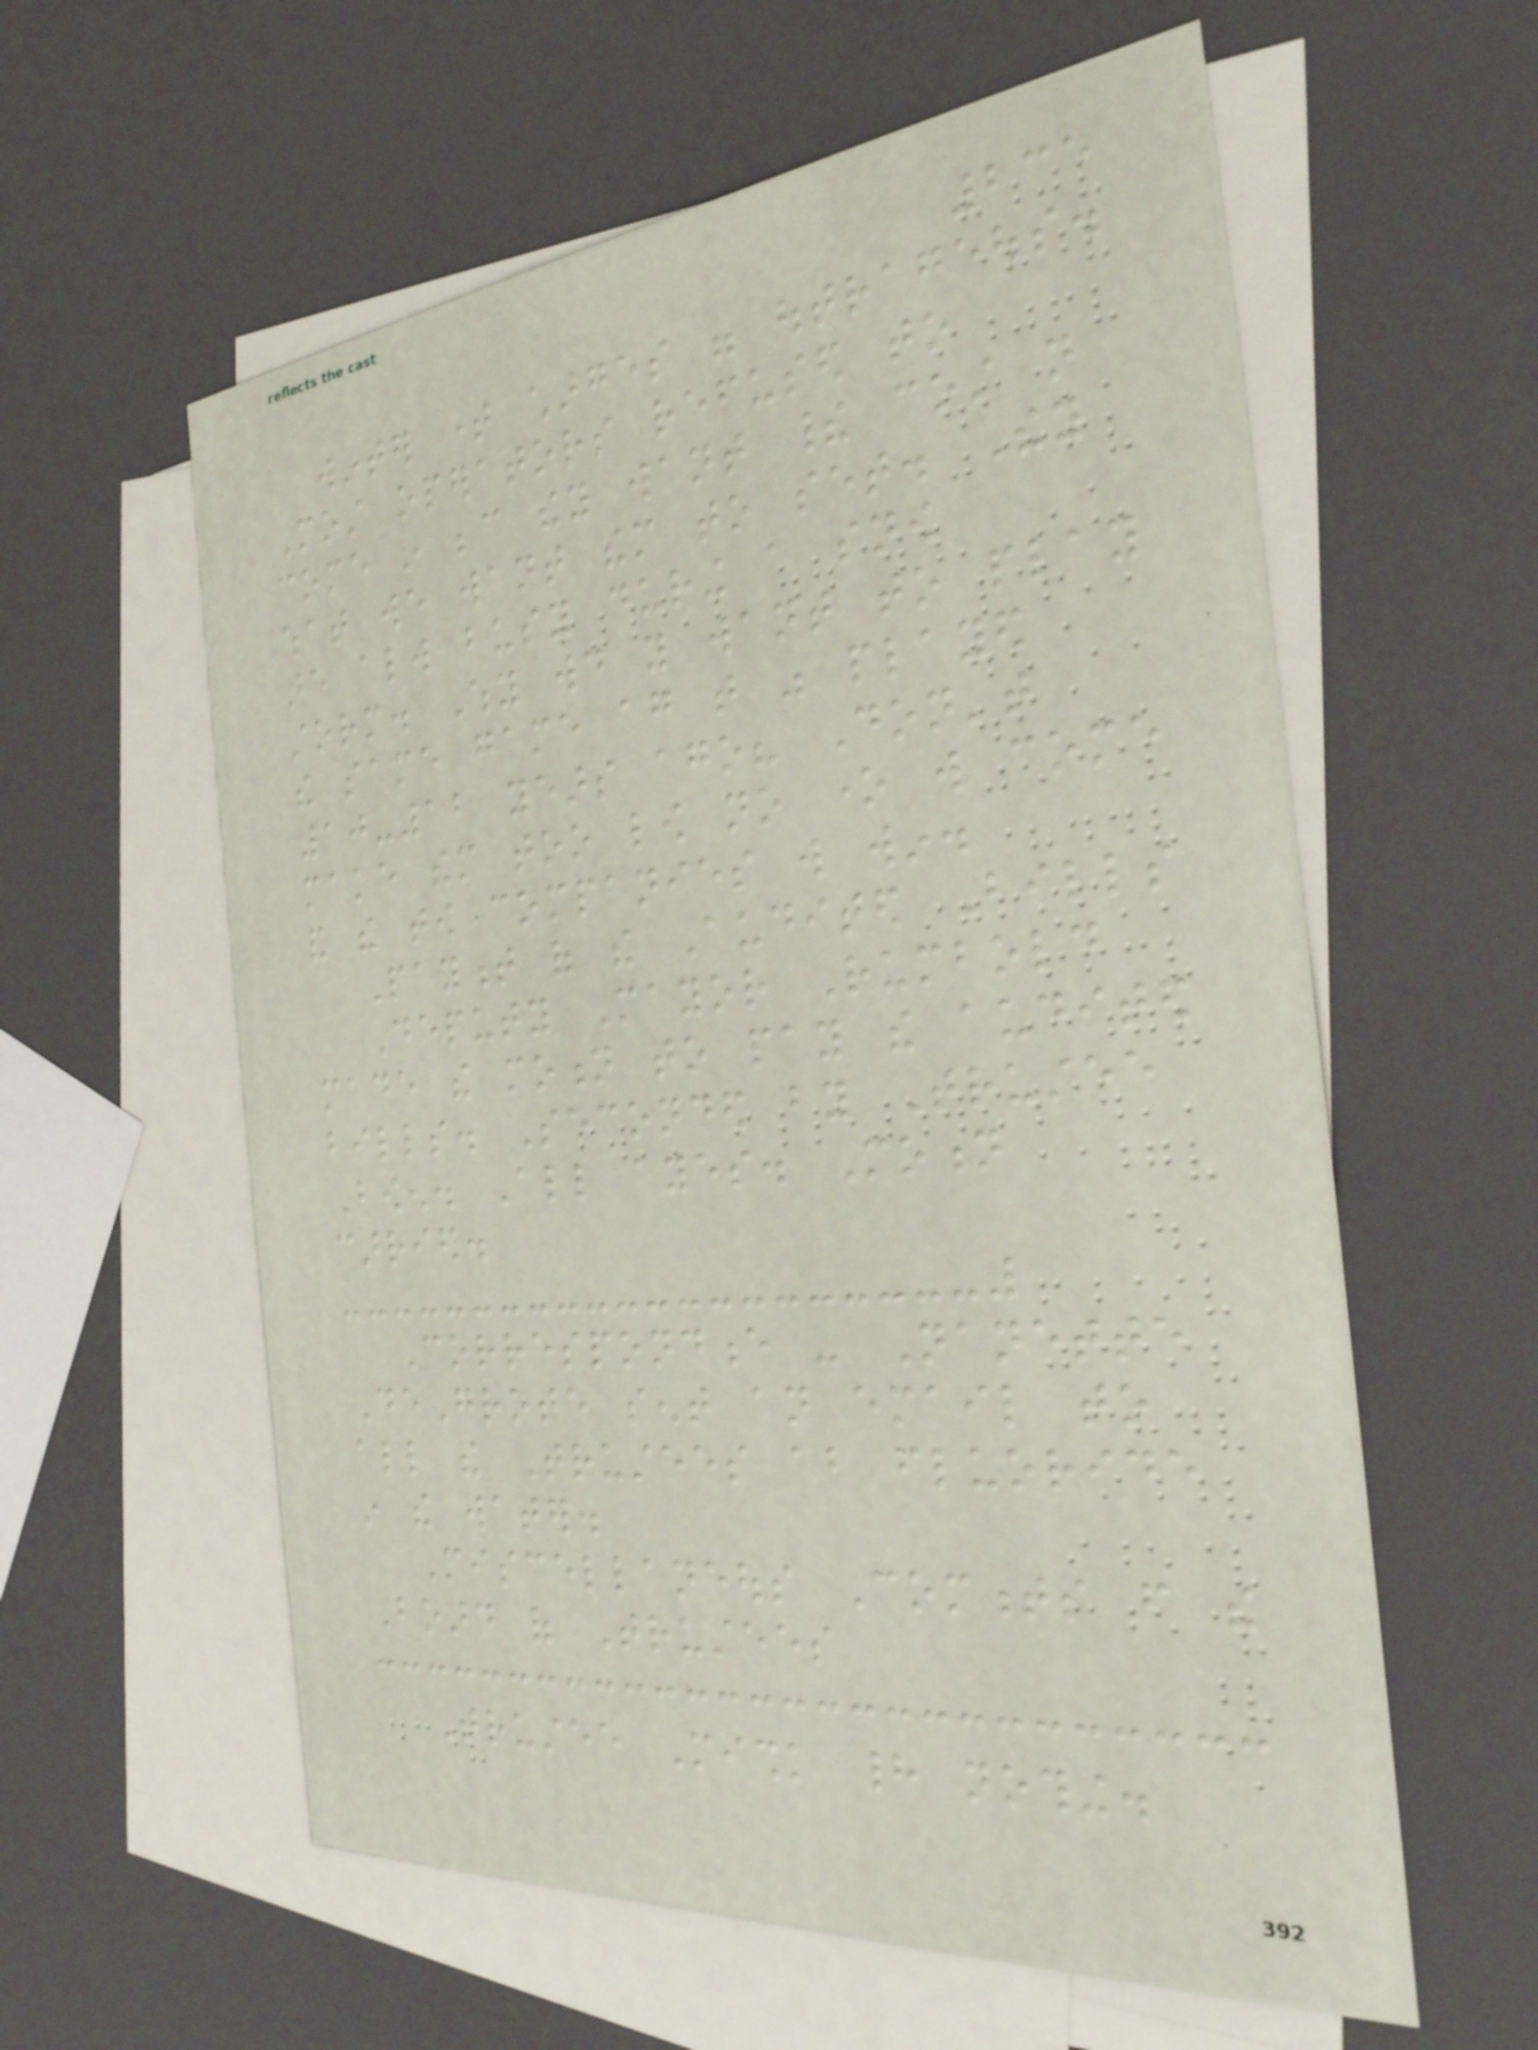235
winter time charges were outrageous.
Most operators refused to
come in because they want their cost not
what we want them to set. They
are always busy during a snow
storm. Why would you want to play
the same game again that was played
10-12 years ago? Don't
make them too low no one will come
and the tow companies will win.
Payment of the Audited Bills
Deputy Mayor Rumbold
made the motion to pay the audited
bills. Seconded by Trustee
Bowen. All ayes. Motion
carried.
Correspondence - Nanette
DeGrote sent an email to
all the Trustees about fluoride
in the water.
Miscellaneous Comments from the
Board of Trustees
Trustee Mishk had nothing.
